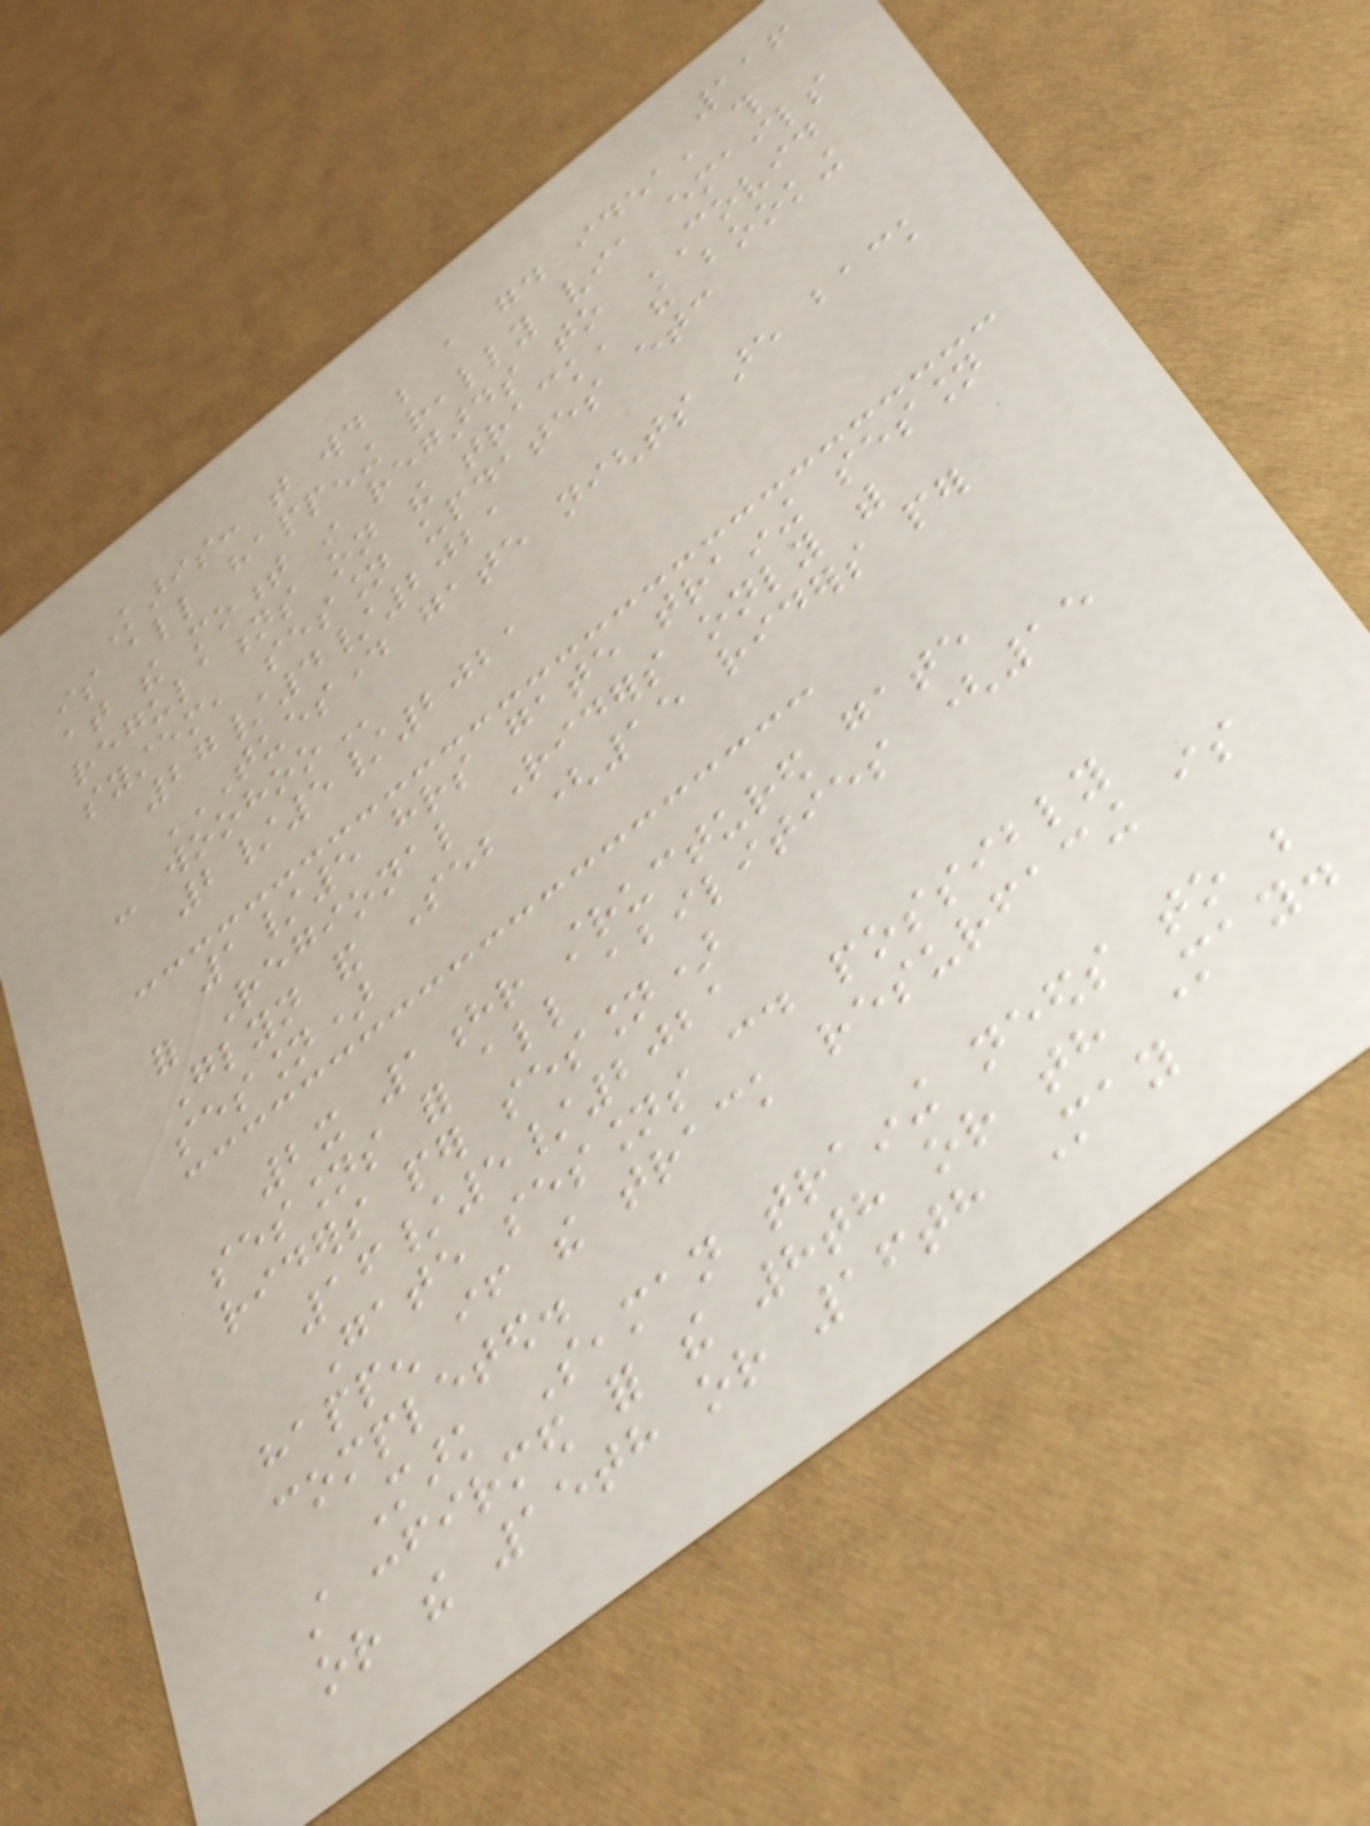116
Karis: that would be a good idea, this
is all happening really via emails
at the moment in regards to COVID
regulations on the track, the booking
system, session updates etc
27/4/2021
TUESDAY GATE NIGHTS ARE BACK
- WOOHOO
2/5/2021
1/5 hrs gate training session
for Regional Riders only with
Glyn and Seb (15 riders per
session)
2x 1hr structured gate
sessions for all abilities (15
riders per session)
16/5/2021
Gate sessions could possibly
happen if the track resurfacing is
completed.
Mark Seaman training needs to be
still confirmed for the 8th or th May.
or the 15th or 16th May
